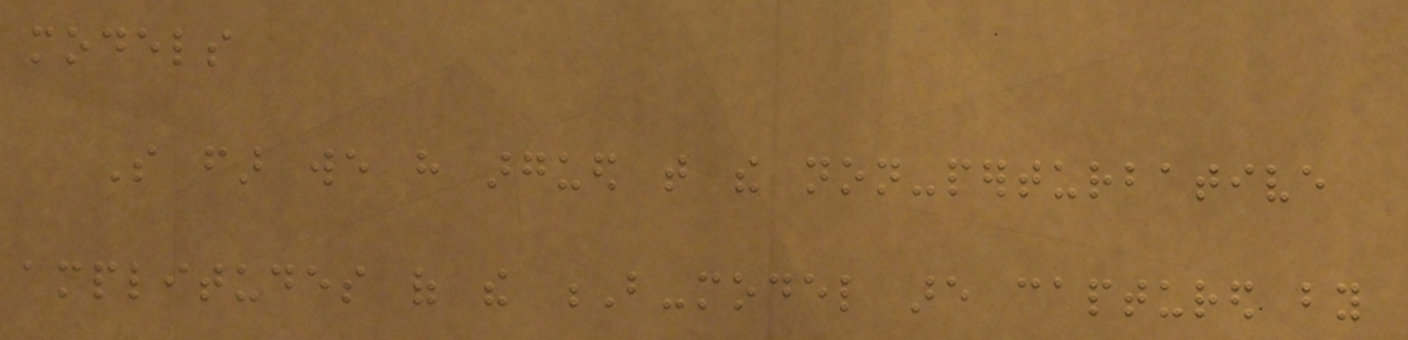models
So far we have argued that the non-perturbative
amplitudes of the B-model are captured by
